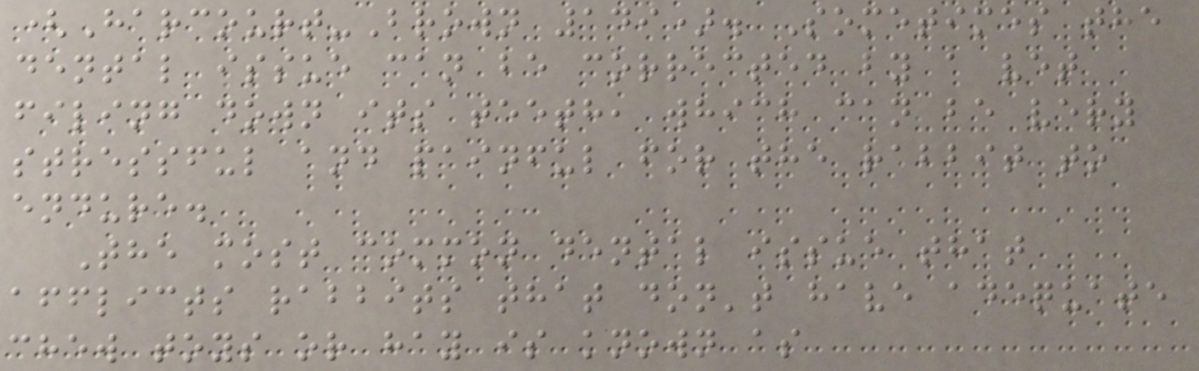(Harcourt-Brown 149). Sometimes the
dental issue can be corrected by a vet
filing down its teeth, which can be very
stressful and painful for the rabbit to
endure.
The most common dental issue that
afflicts rabbits that don't have adequate
chew toys or hay is known as
